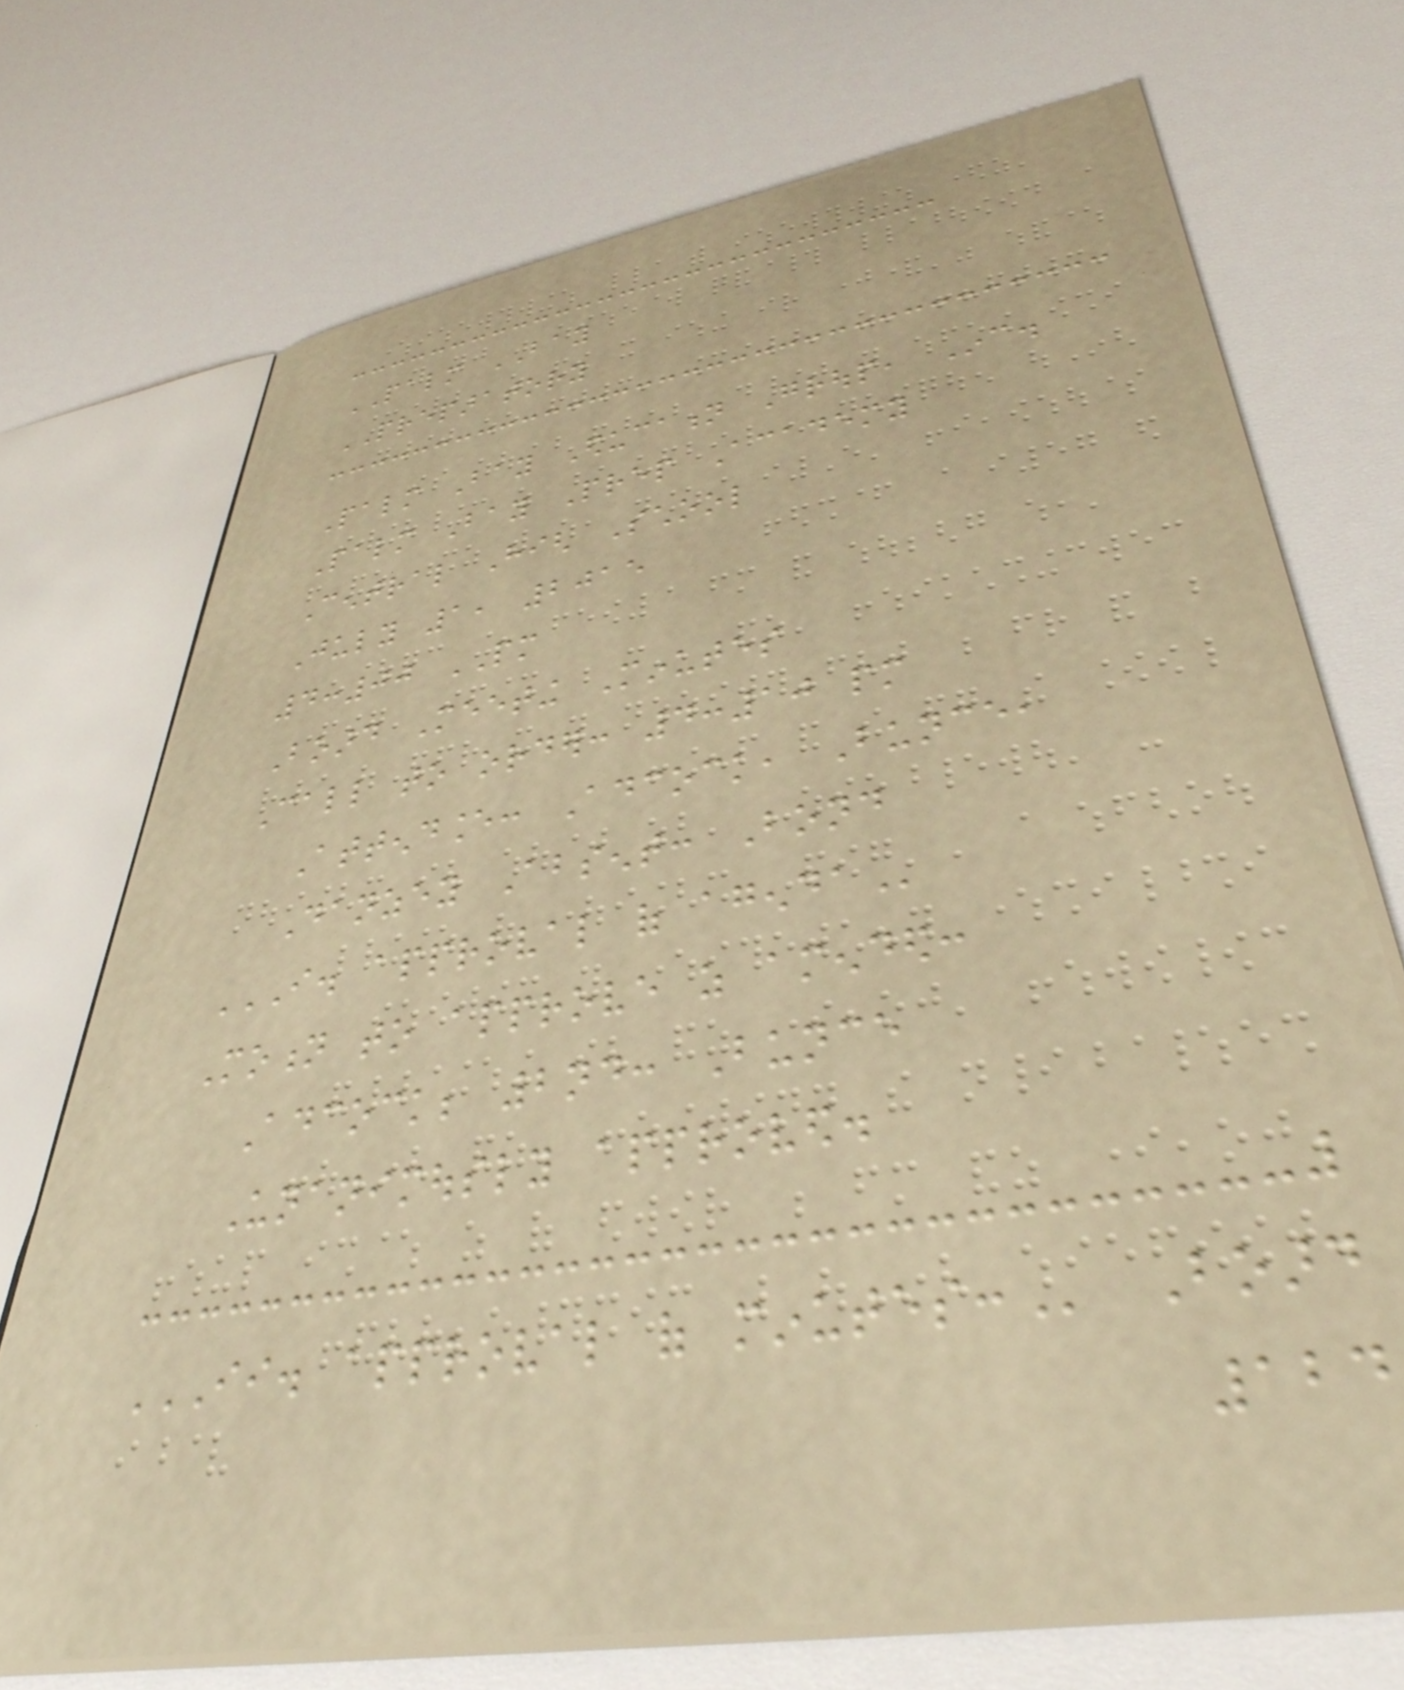PALM BAY
PREPARATORY
Palm Bay Education Group, Inc.
Palm Bay Prep Academy
Central High School
July 1, 2015
4:00 PM
Board Meeting Minutes
Call to order: 4:10 pm
Attendance: Adcock, Bunce,
Danzey Absent: Bond
I. APPROVAL OF AGENDA
Motion to approve as amended:
Adcock; 2nd: Bunce
Unanimously approved.
II. APPROVAL OF MINUTES: Board
124
